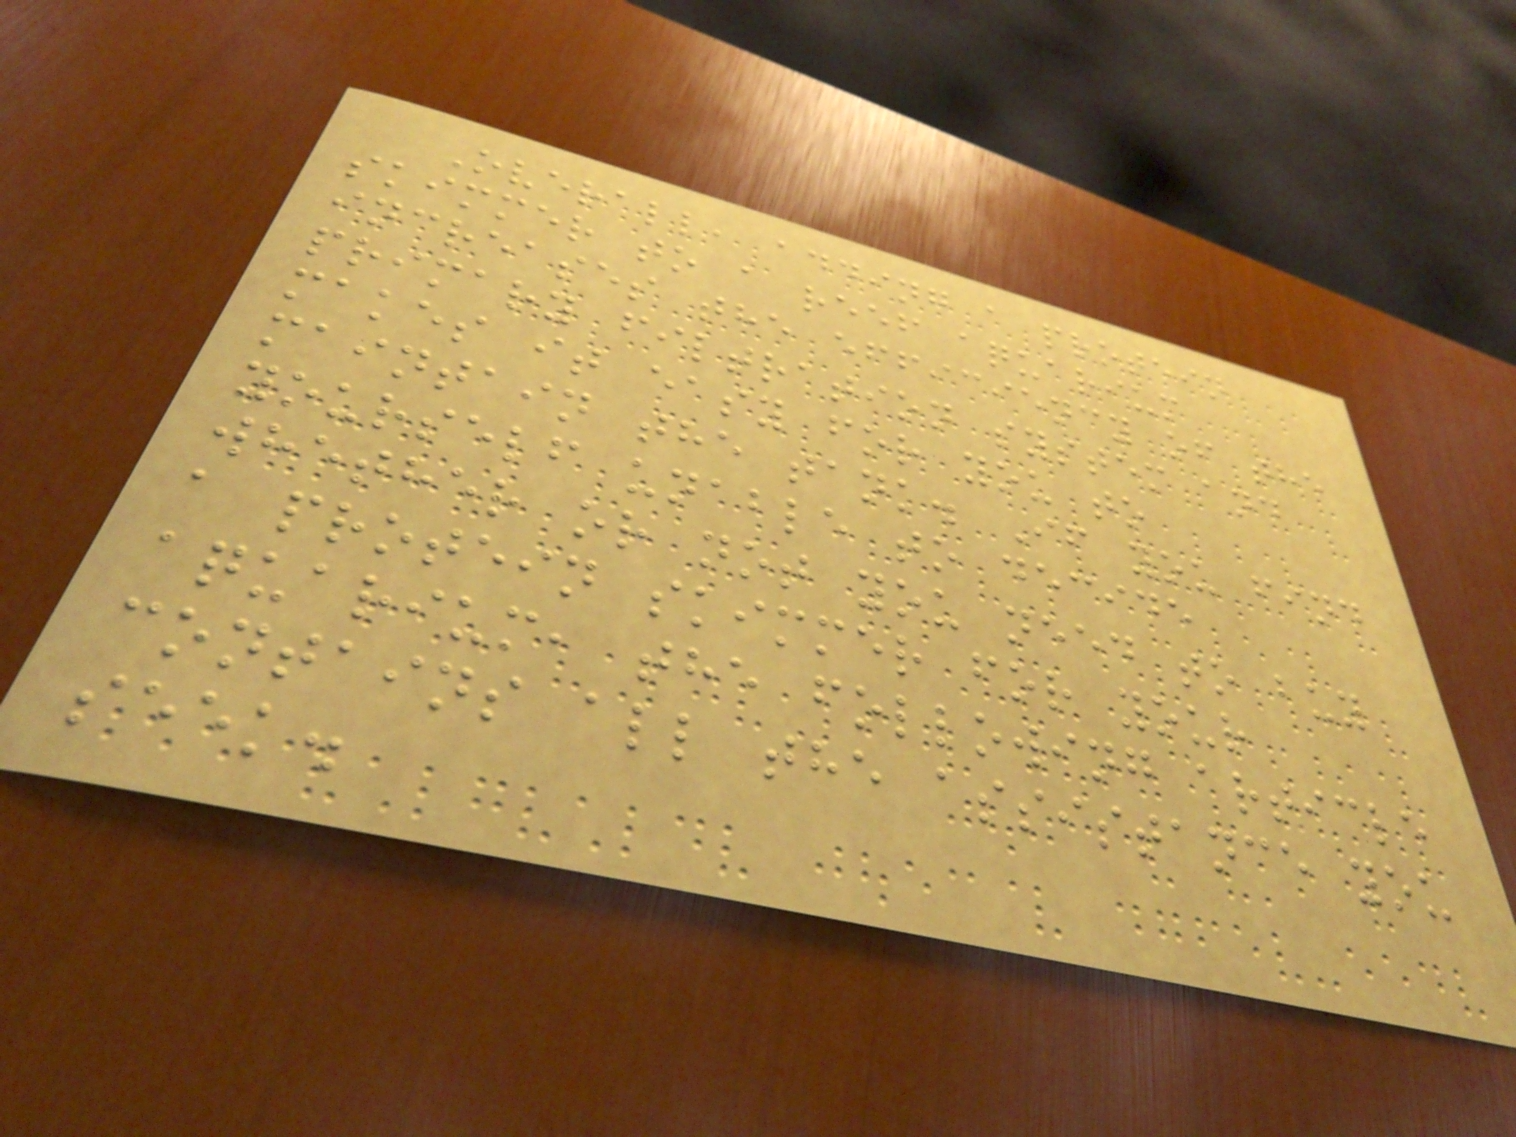Overall, adding a protein
skimmer to a reef aquarium
increases the efficiency of the
primary filtration system and
makes it easy for you to
maintain the tank. If you find
yourself unable to decide
whether or not you need to buy
a protein skimmer for your
aquarium, the following article
contains all the assistance you
seek.
